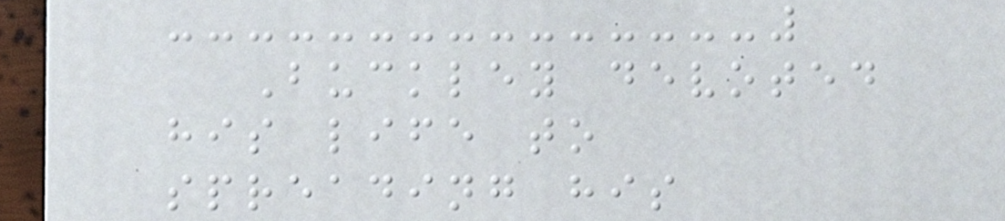Buckley devoted
his life to
spreading his
